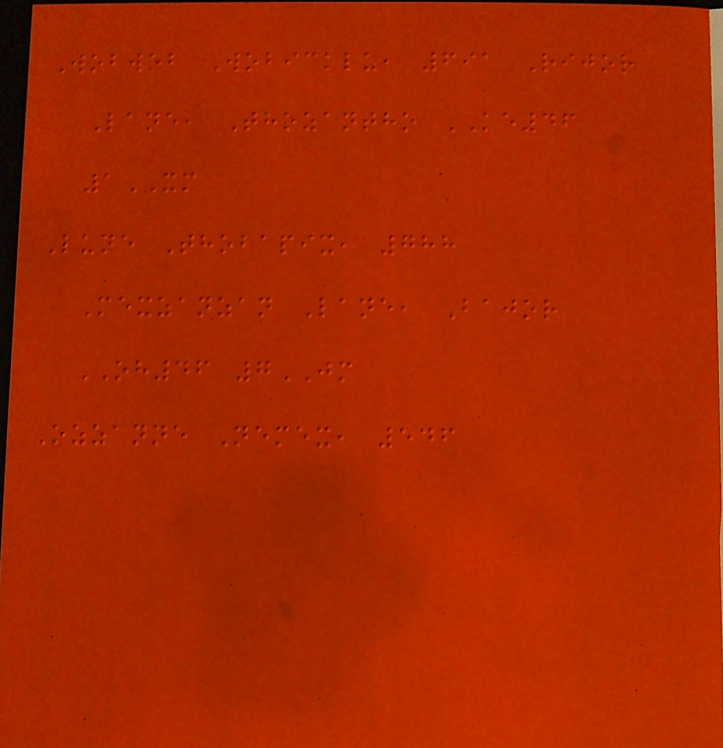Wobwob Wobicklu, 691 Rijor
Lane, Thozantho KE46
1XM
Lune Thobapix, 788
Mexzanzan Lane, Bajor
OH46 7JM
Ozzanne Nemex, 546
